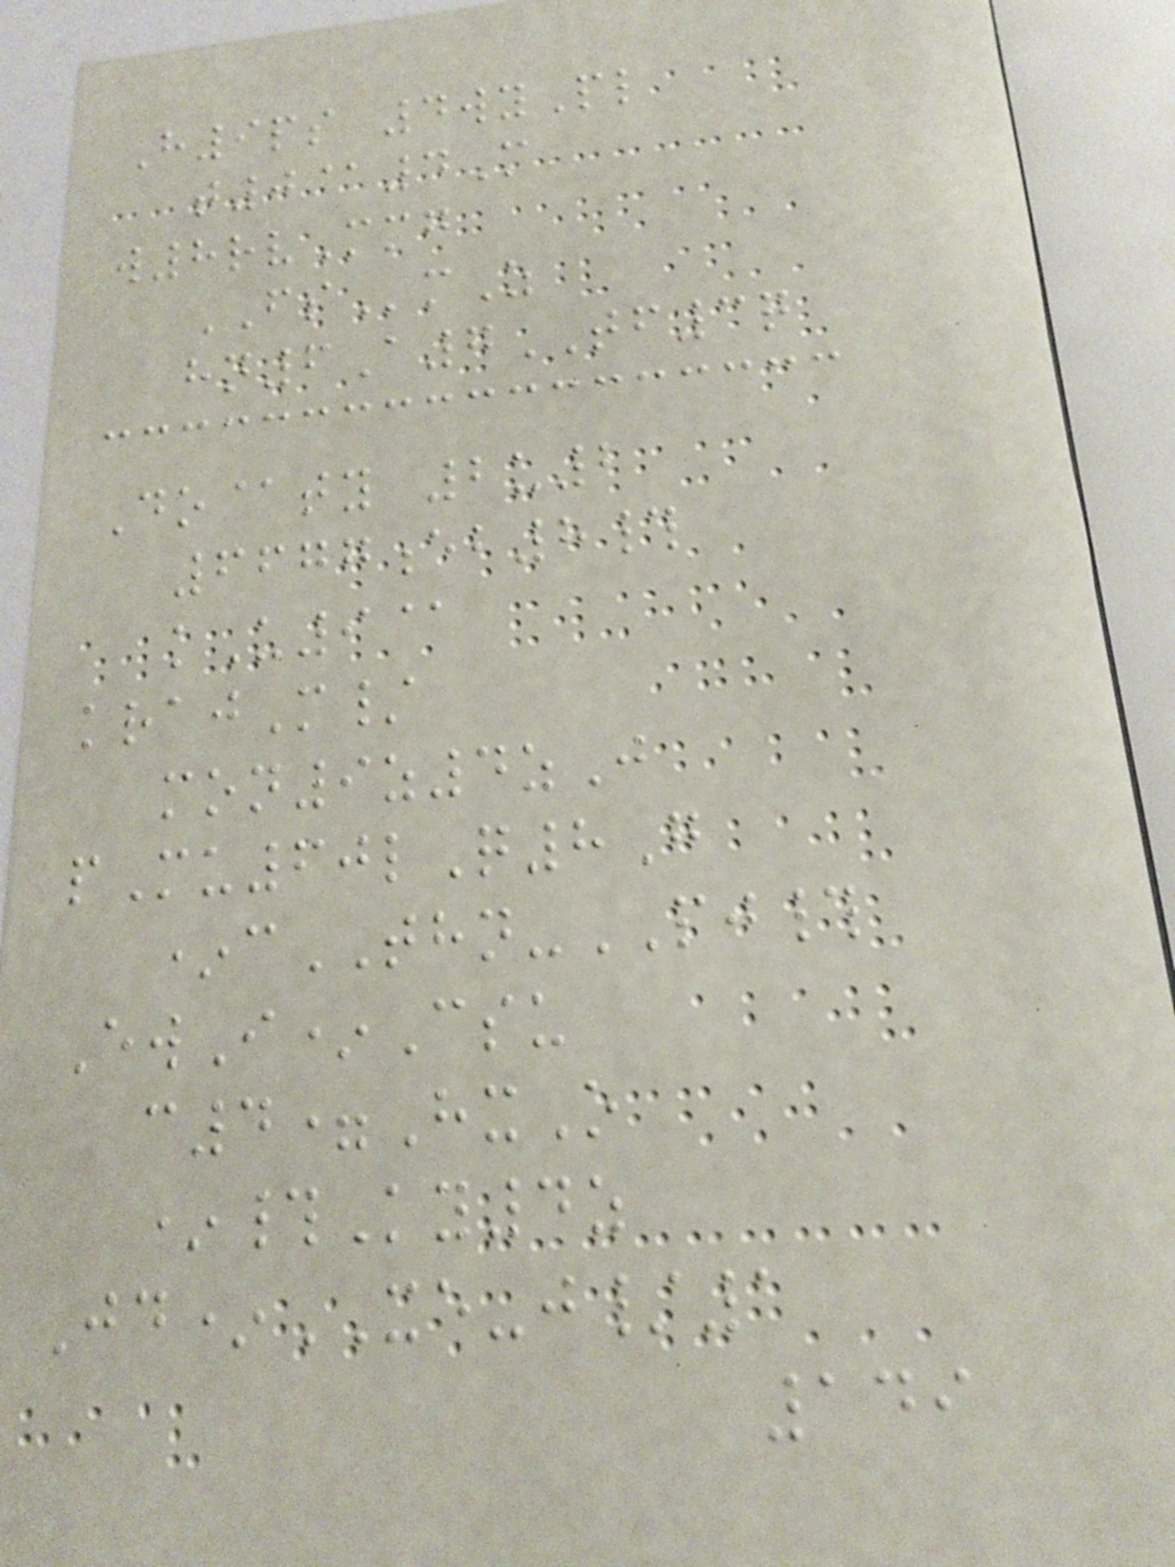H9ps 4wyPl
t0@4M
w8rvMmg
FSmZ
hn6A7TF3q
Do@ty 2u2
6677eb8#
kU9@
krajM/
mon9z4zJ
pMu60lQ8G
*cTHN-PJ#
EwI*Csu
c4=HxO
*#Ky4z
Jd*XE-j/1
149
